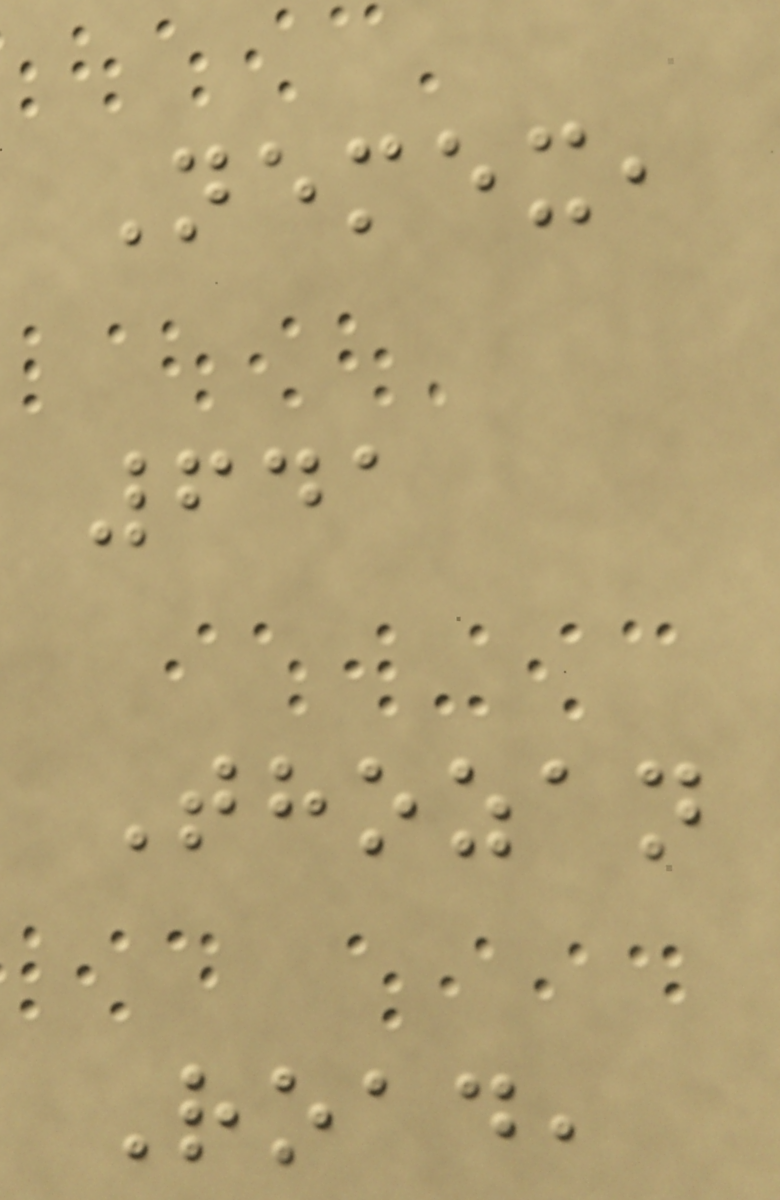Nemex,
641
Thozan
Road,
